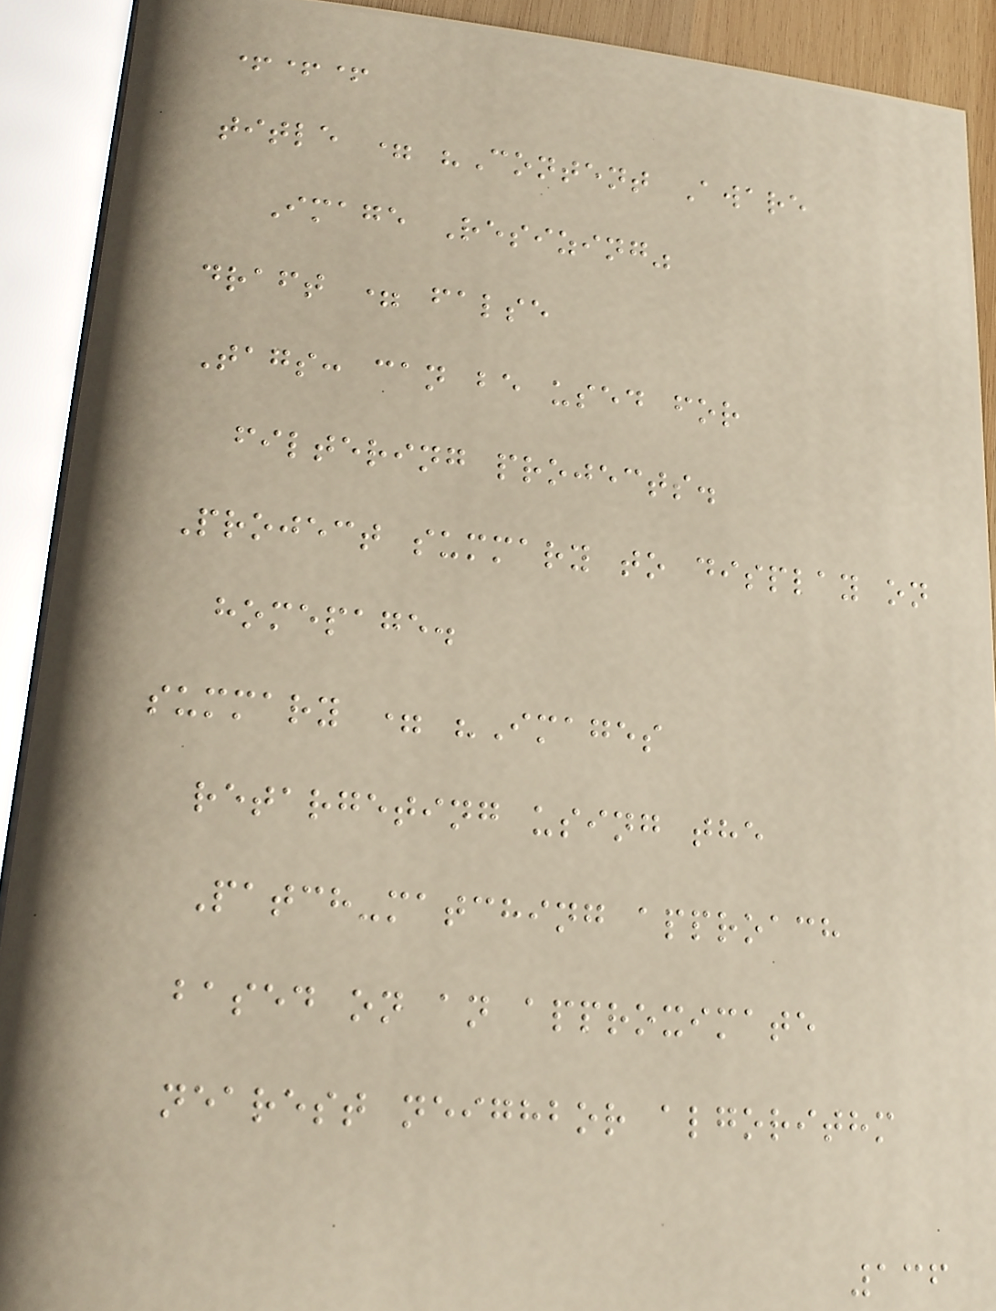+++
title = "Content Aware
Image Resizing"
draft = false
Tags: can be used for
filtering projects.
Project summary to display on
homepage.
summary = "Images
retargeting using the
Patch-matching approach
based on an approximate
nearest neighbor algorithm
136
